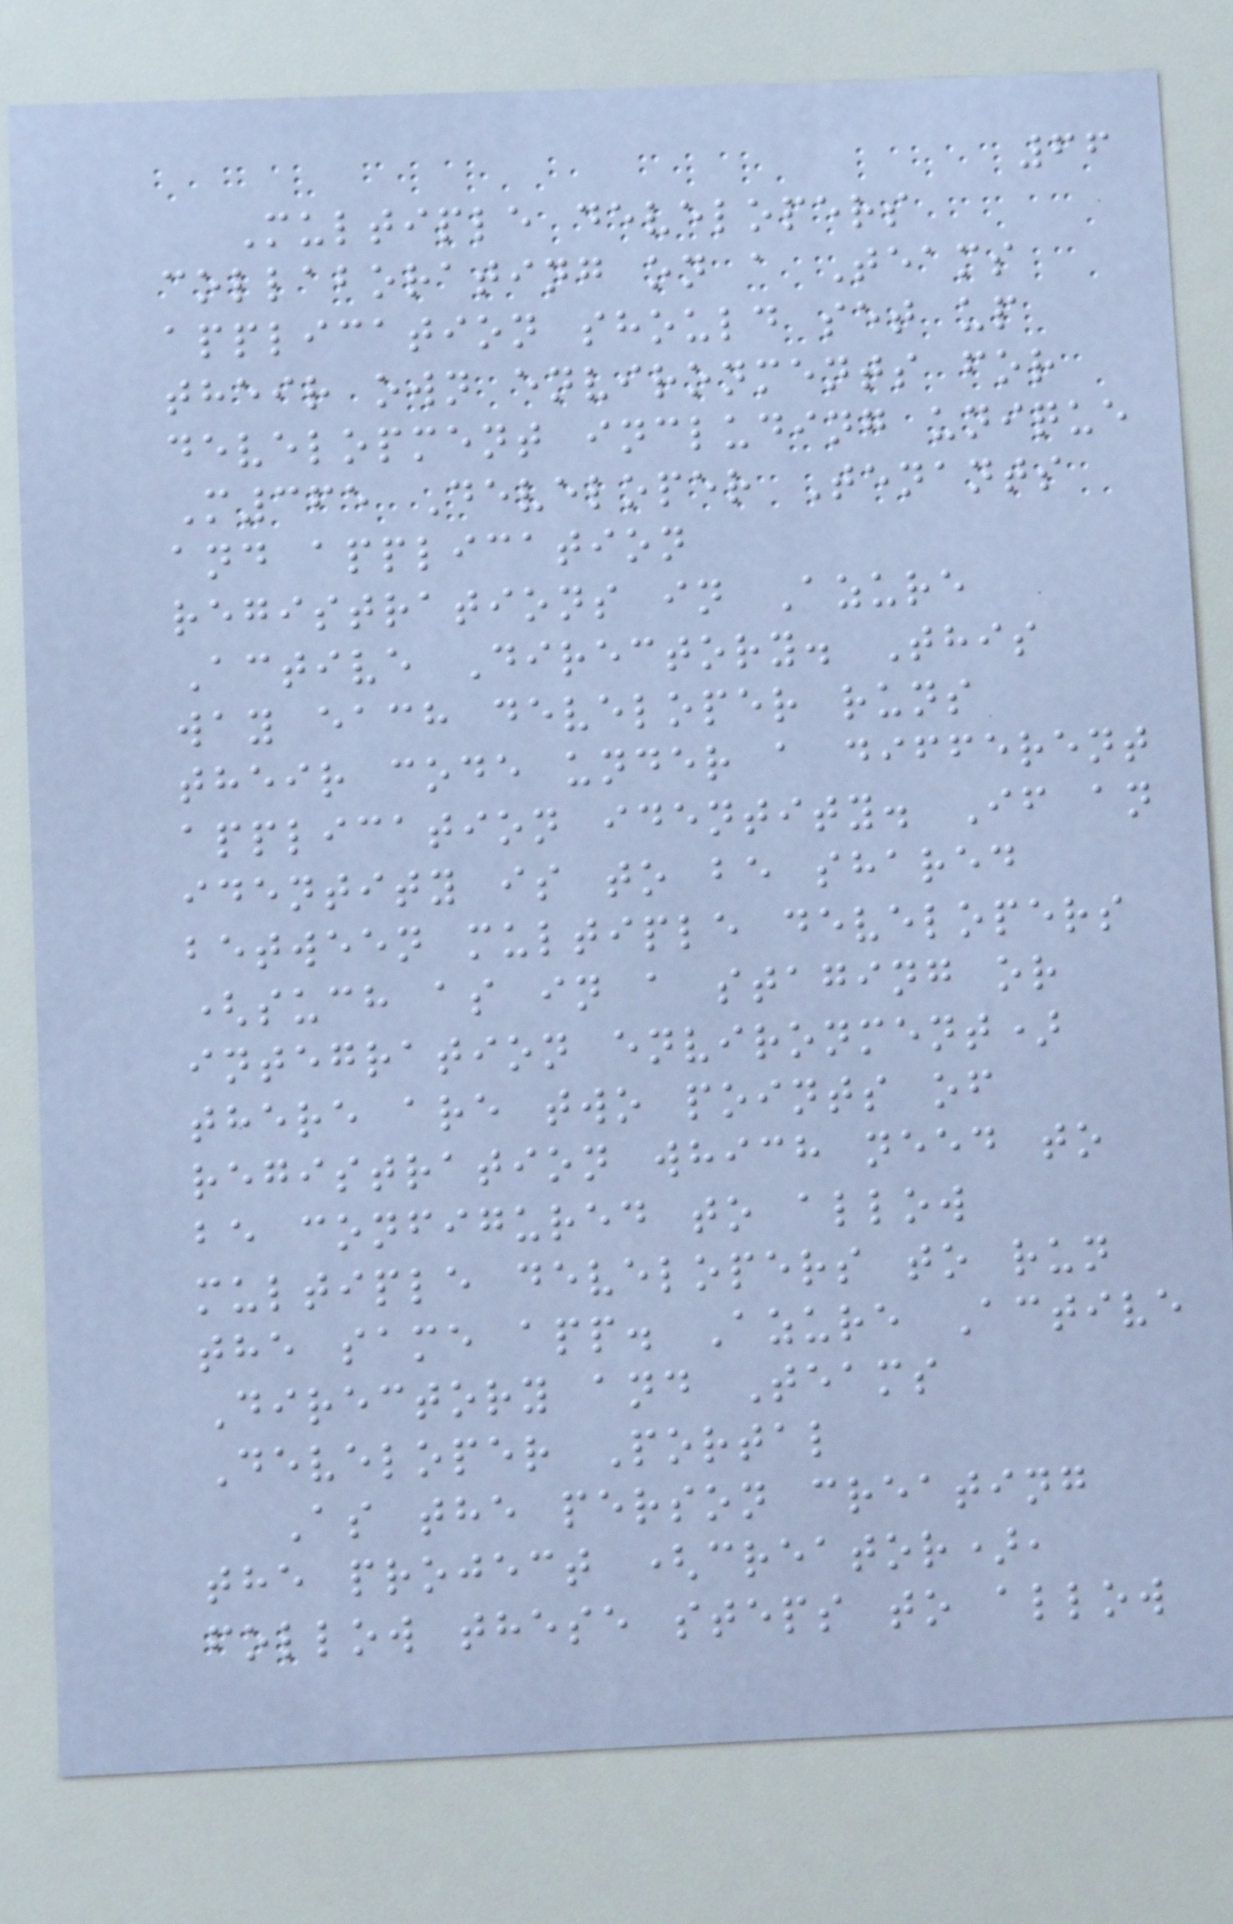66
Multiple developers
collaborating on a Teams
application should set up
their own environments for
development including unique
M365 Developer Tenants
and application
registrations in Azure
Active Directory. This
way each developer runs
their code under a different
application identity. If an
identity is to be shared
between multiple developers
(such as in a staging or
integration environment)
there are two points of
registration which need to
be configured to allow
multiple developers to run
the same app. Azure Active
Directory and Teams
Developer Portal
As the person creating
the project (creator),
follow these steps to allow
